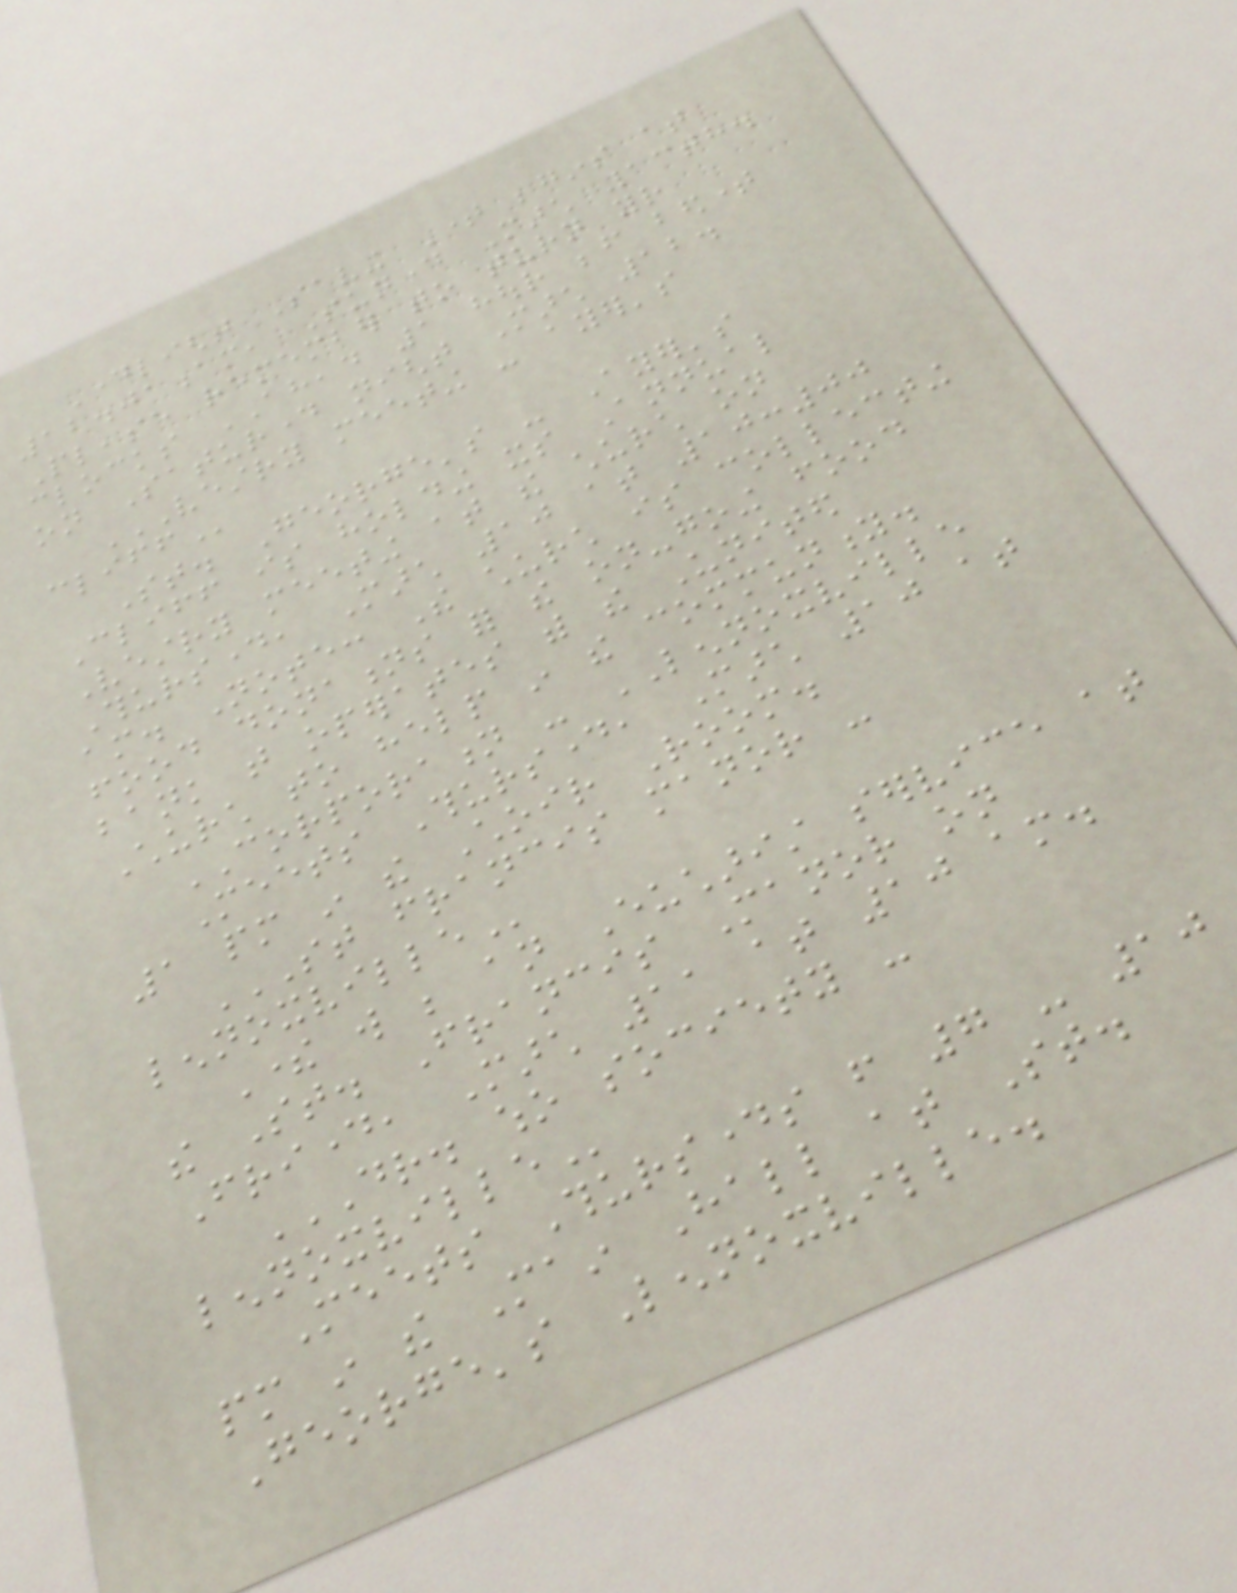Daylight Saving Time begins at
12.01am, Sunday March 13th.
Please remember to turn your
clocks AHEAD 1 hour before bedtime
on Saturday night March 12.
VESTRY MEETING - AYER'S
CLIFF
St. George's - Ayer's
Cliff is holding its Annual
Vestry meeting at the church on
Thursday, March 10 at 10:00
am. Note: The church is collecting
food donations for the on-going food
bank that operates with the United
Church to help in the community.
CORPORATION - LENNOXVILLE
Meets Thursday, March 10 at
1 pm in the Choir Room.
ST FRANCIS MANOR -
LENNOXVILLE
There will be an Eucharist service at
the St. Francis Manor on
Friday, March 11 at 10 am.
DR. WHO SOCIETY -
LENNOXVILLE
Meets Thursdays from 7 - 10
pm in the Main Hall at St.
George's Lennoxville.
